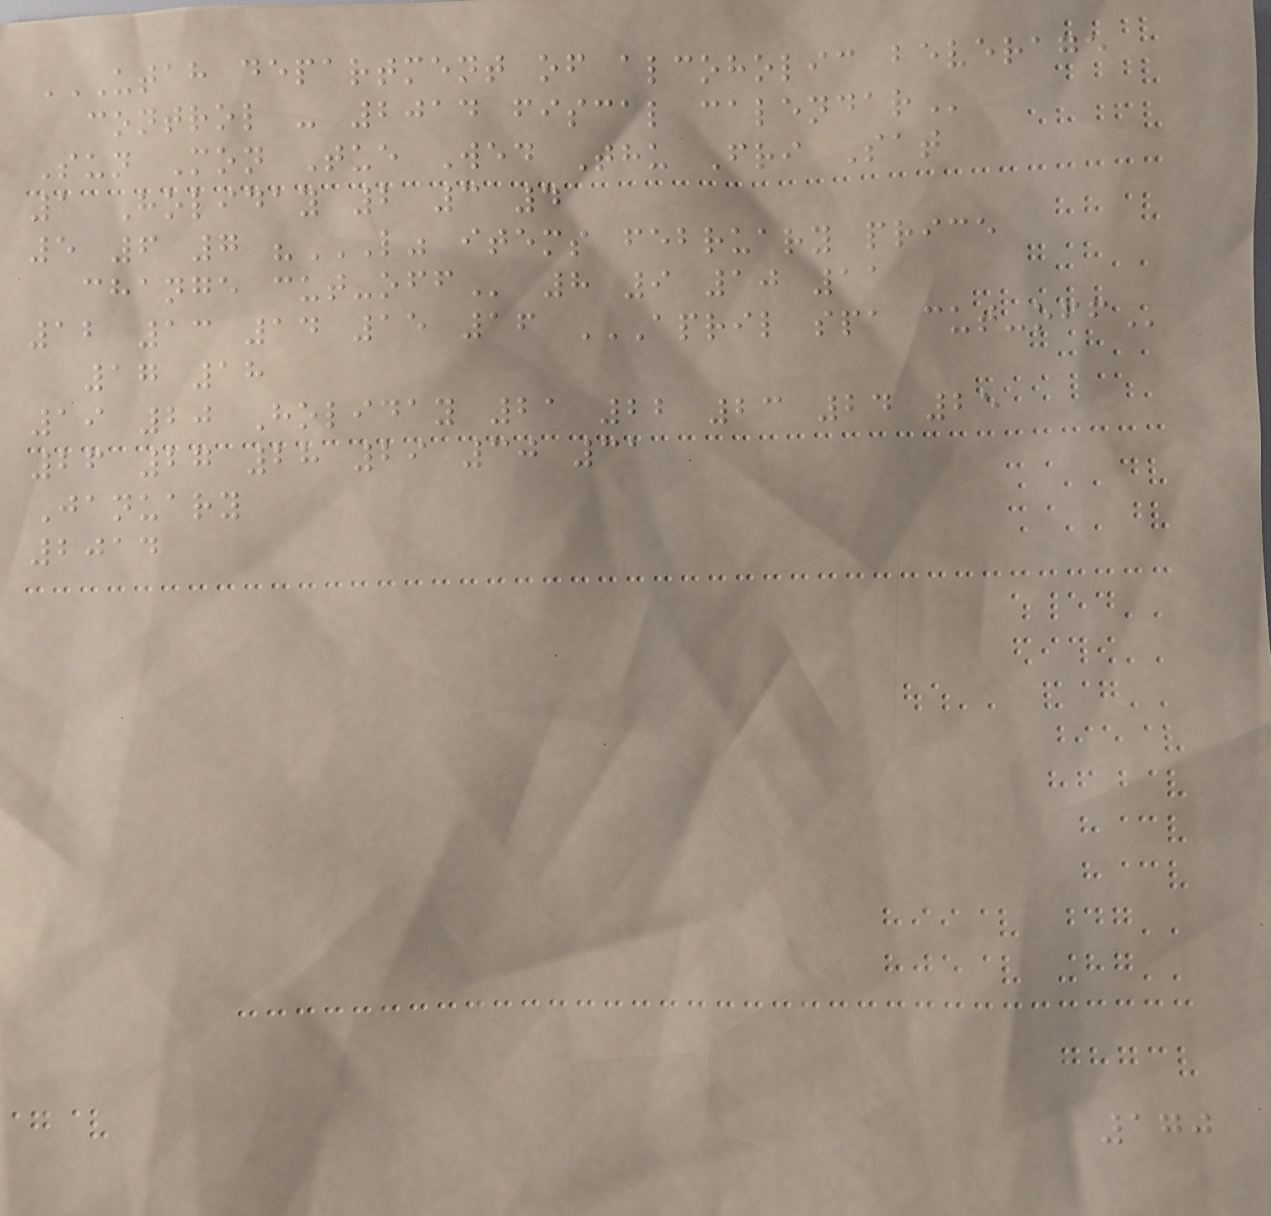UTAH DEPARTMENT OF ALCOHOLIC BEVERAGE
CONTROL - 2014 FISCAL CALENDAR
Sun Mon Tue Wed Thu Fri Sat
1 Holiday 2 3 4
5 6 7 "L" ITEMS FEBRUARY PRICE
CHANGE CUT-OFF 8 9 10 11
12 13 14 15 16 APRIL SPA CUT-OFF
17 18
19 20 Holiday 21 22 23 24 25
26 27 28 29 30 31
January
2014
170
